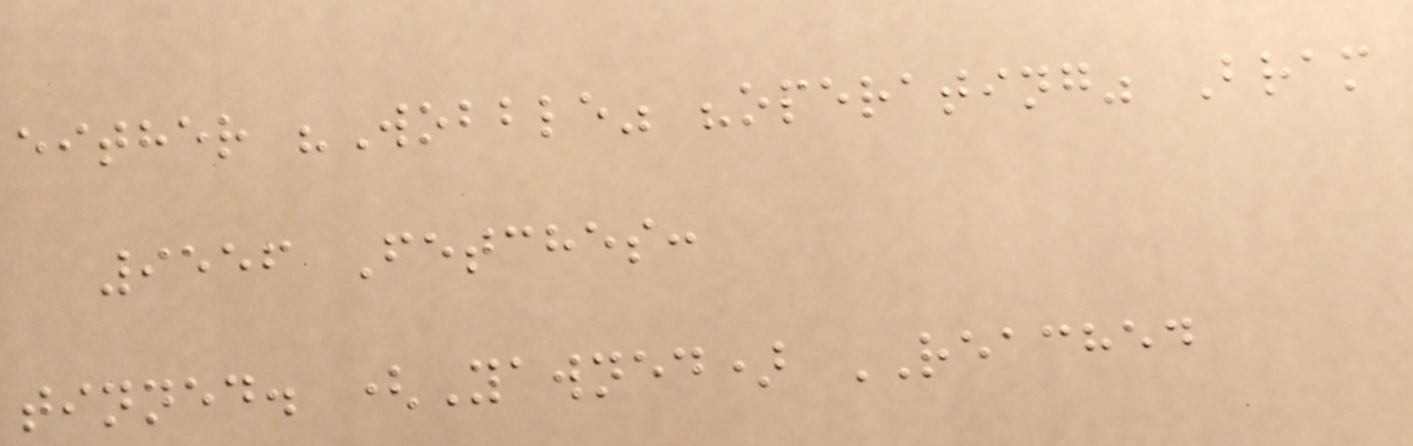either "Wobble" "operating" Bram
9556 Fetches:
tinned. (Yawned) REACHED
